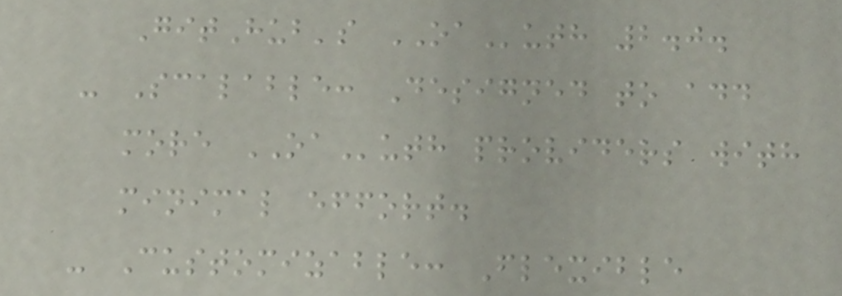GitHub's OAuth 2.0.
- Scalable: Designed to add
more OAuth providers with
minimal effort.
- Customizable: Flexible
